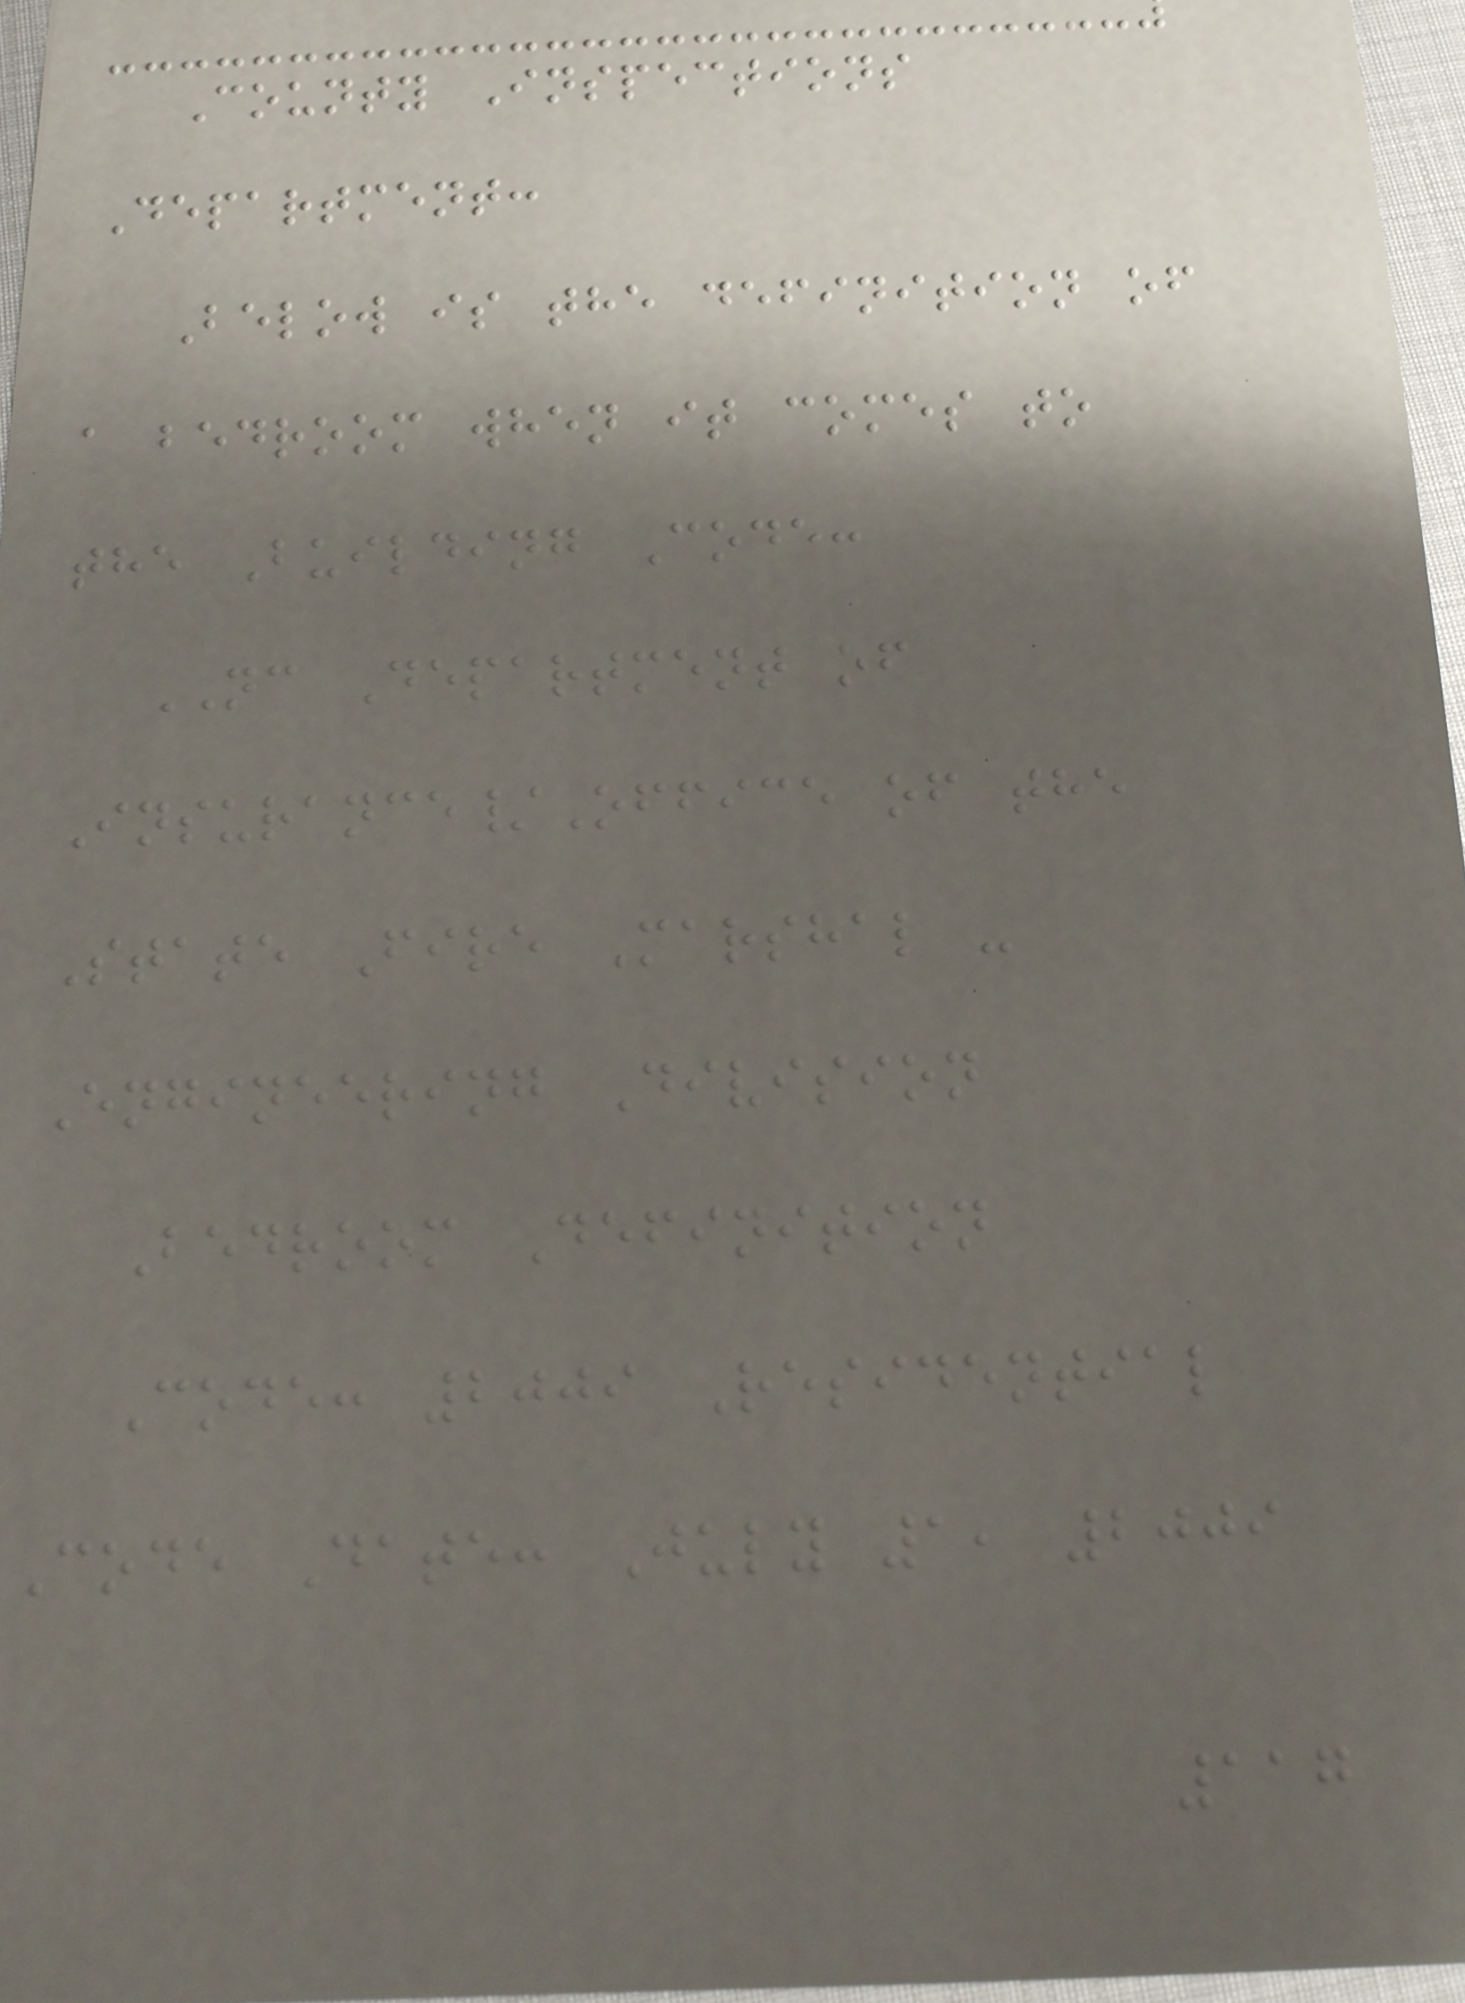County Inspections
Department:
Below is the definition of
a bedroom when it comes to
the Building Code:
NC Department of
Insurance/Office of the
State Fire Marshal -
Engineering Division
Bedroom Definition
Code: 2009 Residential
Code Date: July 1, 2009
117
